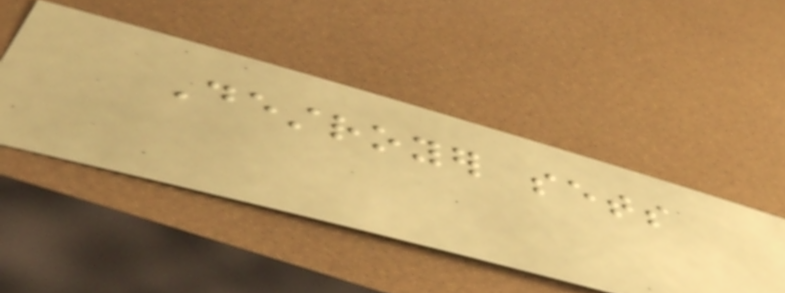Destroyer sets
